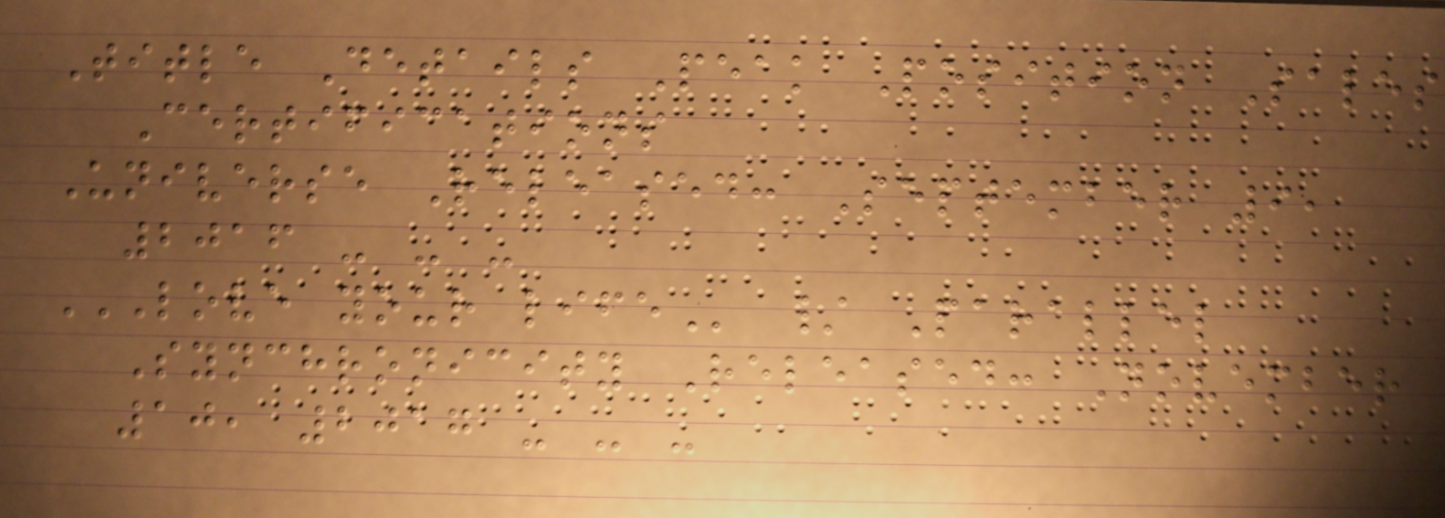Title Details Peak Position Sales
Certifications
Universe Released: September 9,
2016 - - -
LOVE YOUR LIFE / Parallel
Synchronicity Released: November
10, 2017 - - -
